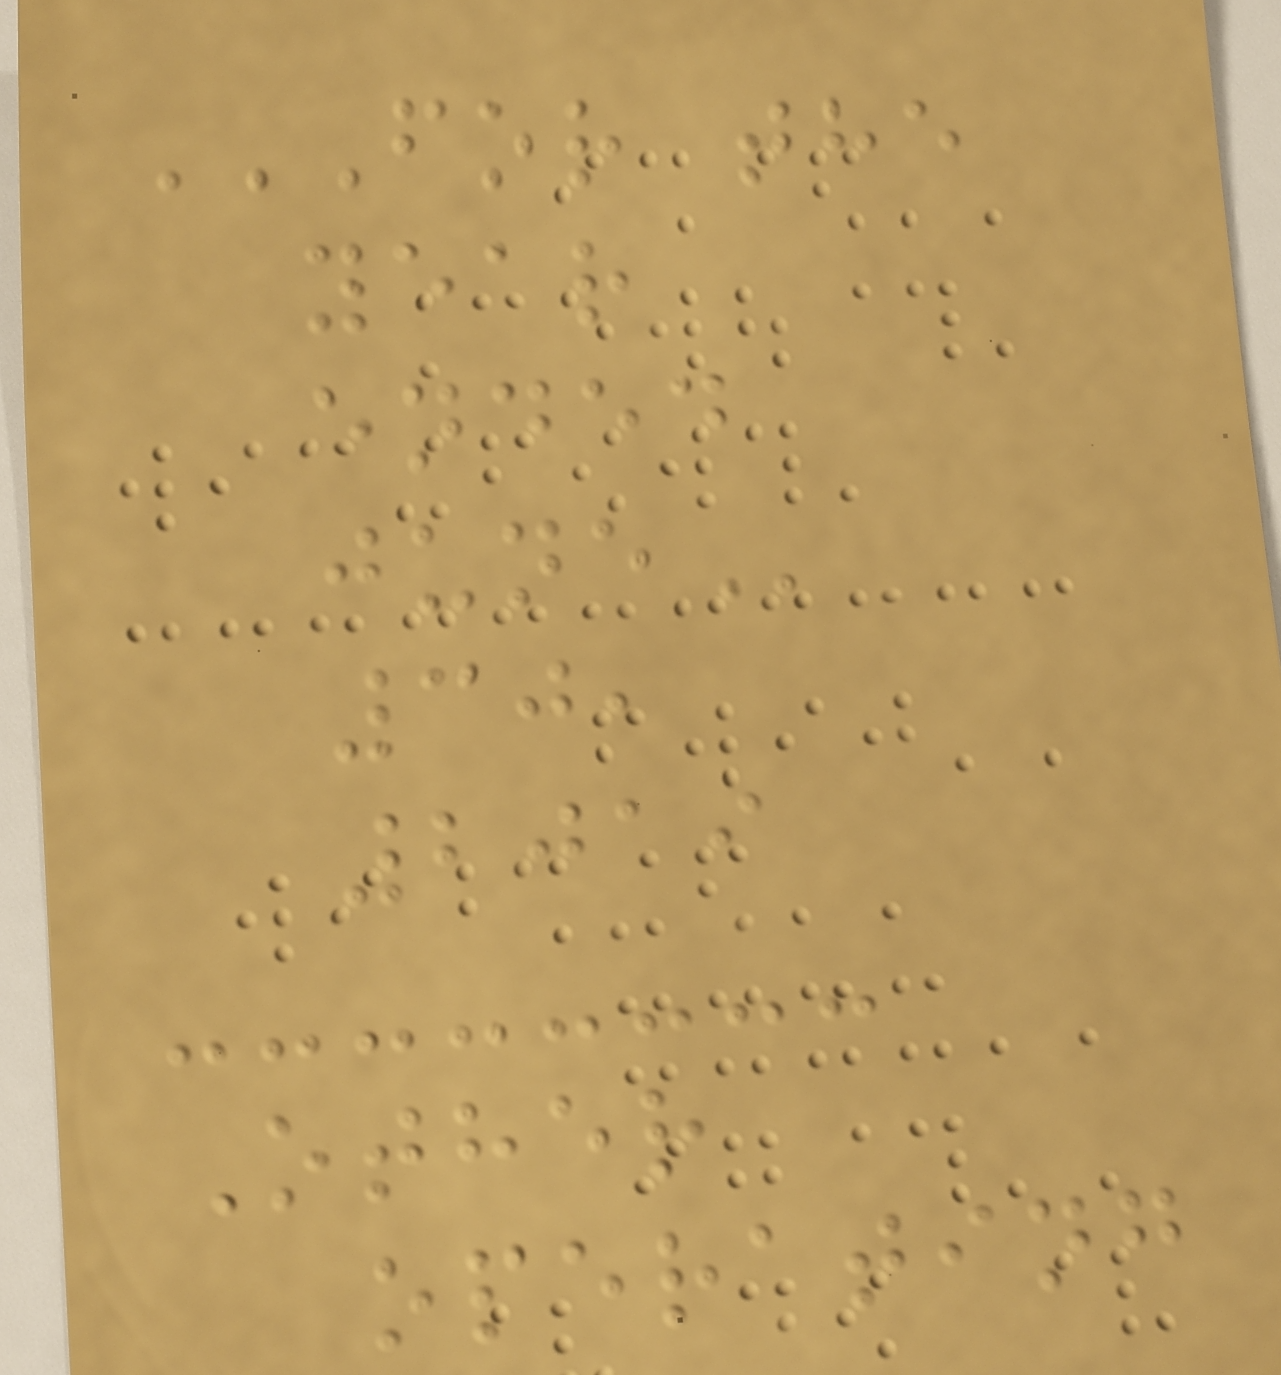FOR THE
YEAR
ENDED
JUNE
30,
2019
Other
operating
